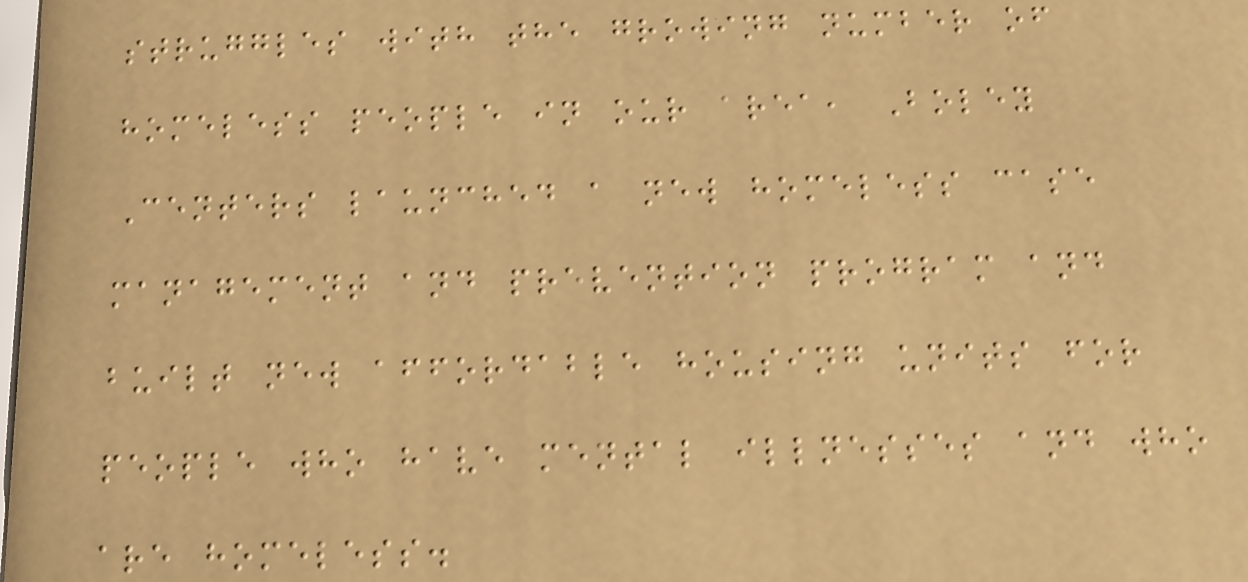struggles with the growing number of
homeless people in our area, Boley
Centers launched a new homeless case
management and prevention program and
built new affordable housing units for
people who have mental illnesses and who
are homeless.
